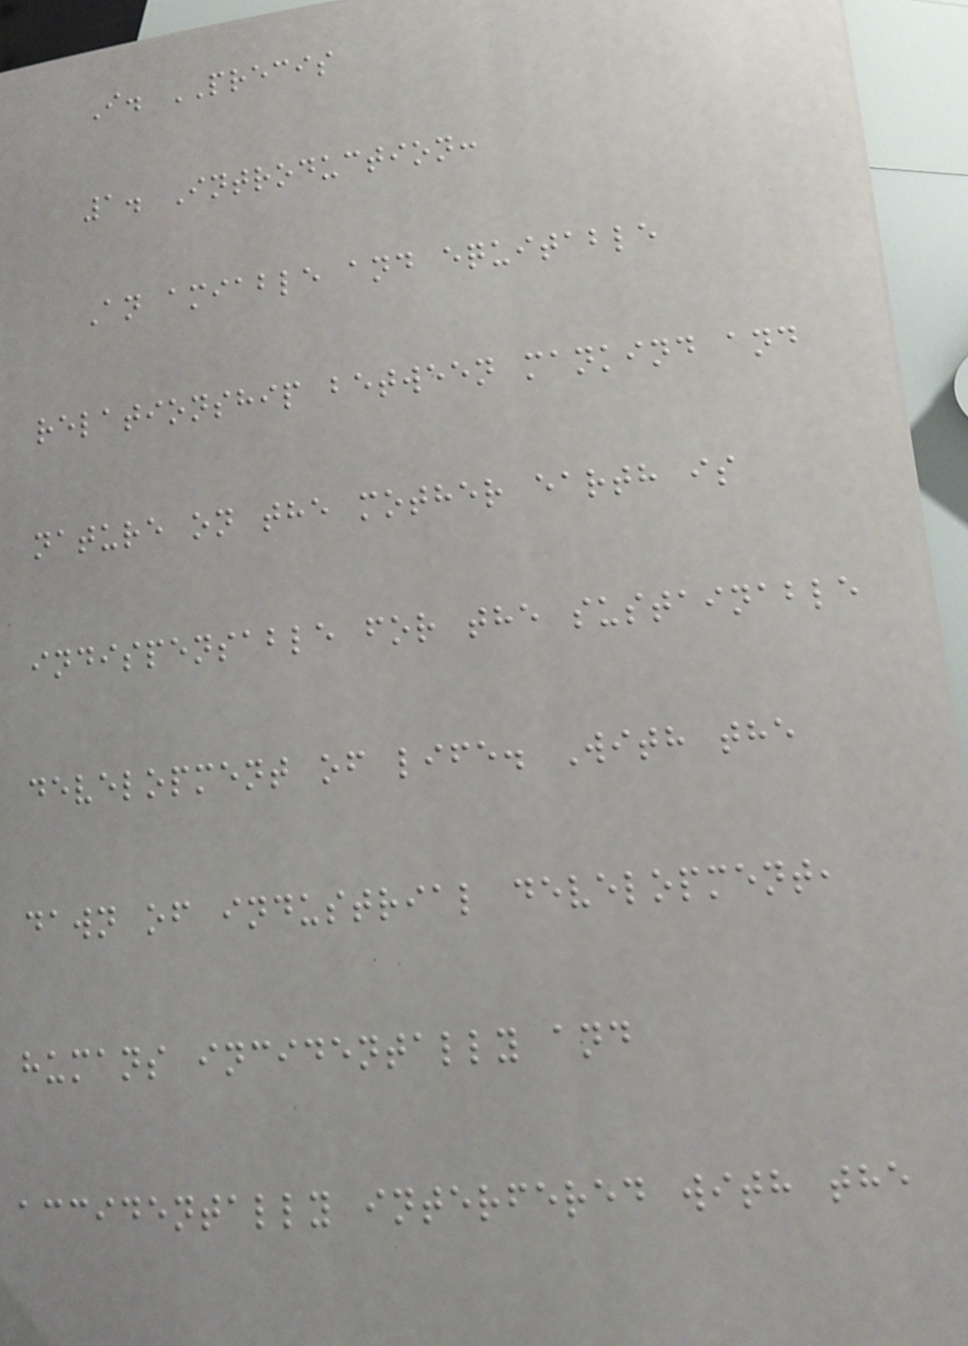I. PRECIS
1. Introduction:
An amiable and equitable
relationship between mankind and
nature on the mother earth is
indispensable for the sustainable
development of life. With the
dawn of industrial development,
humans incidentally and
accidentally interfered with the
